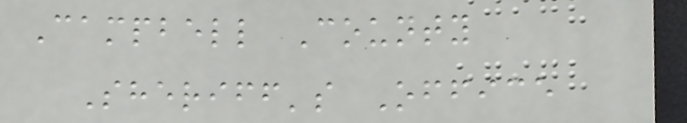Campbell County
Sheriff's Office
